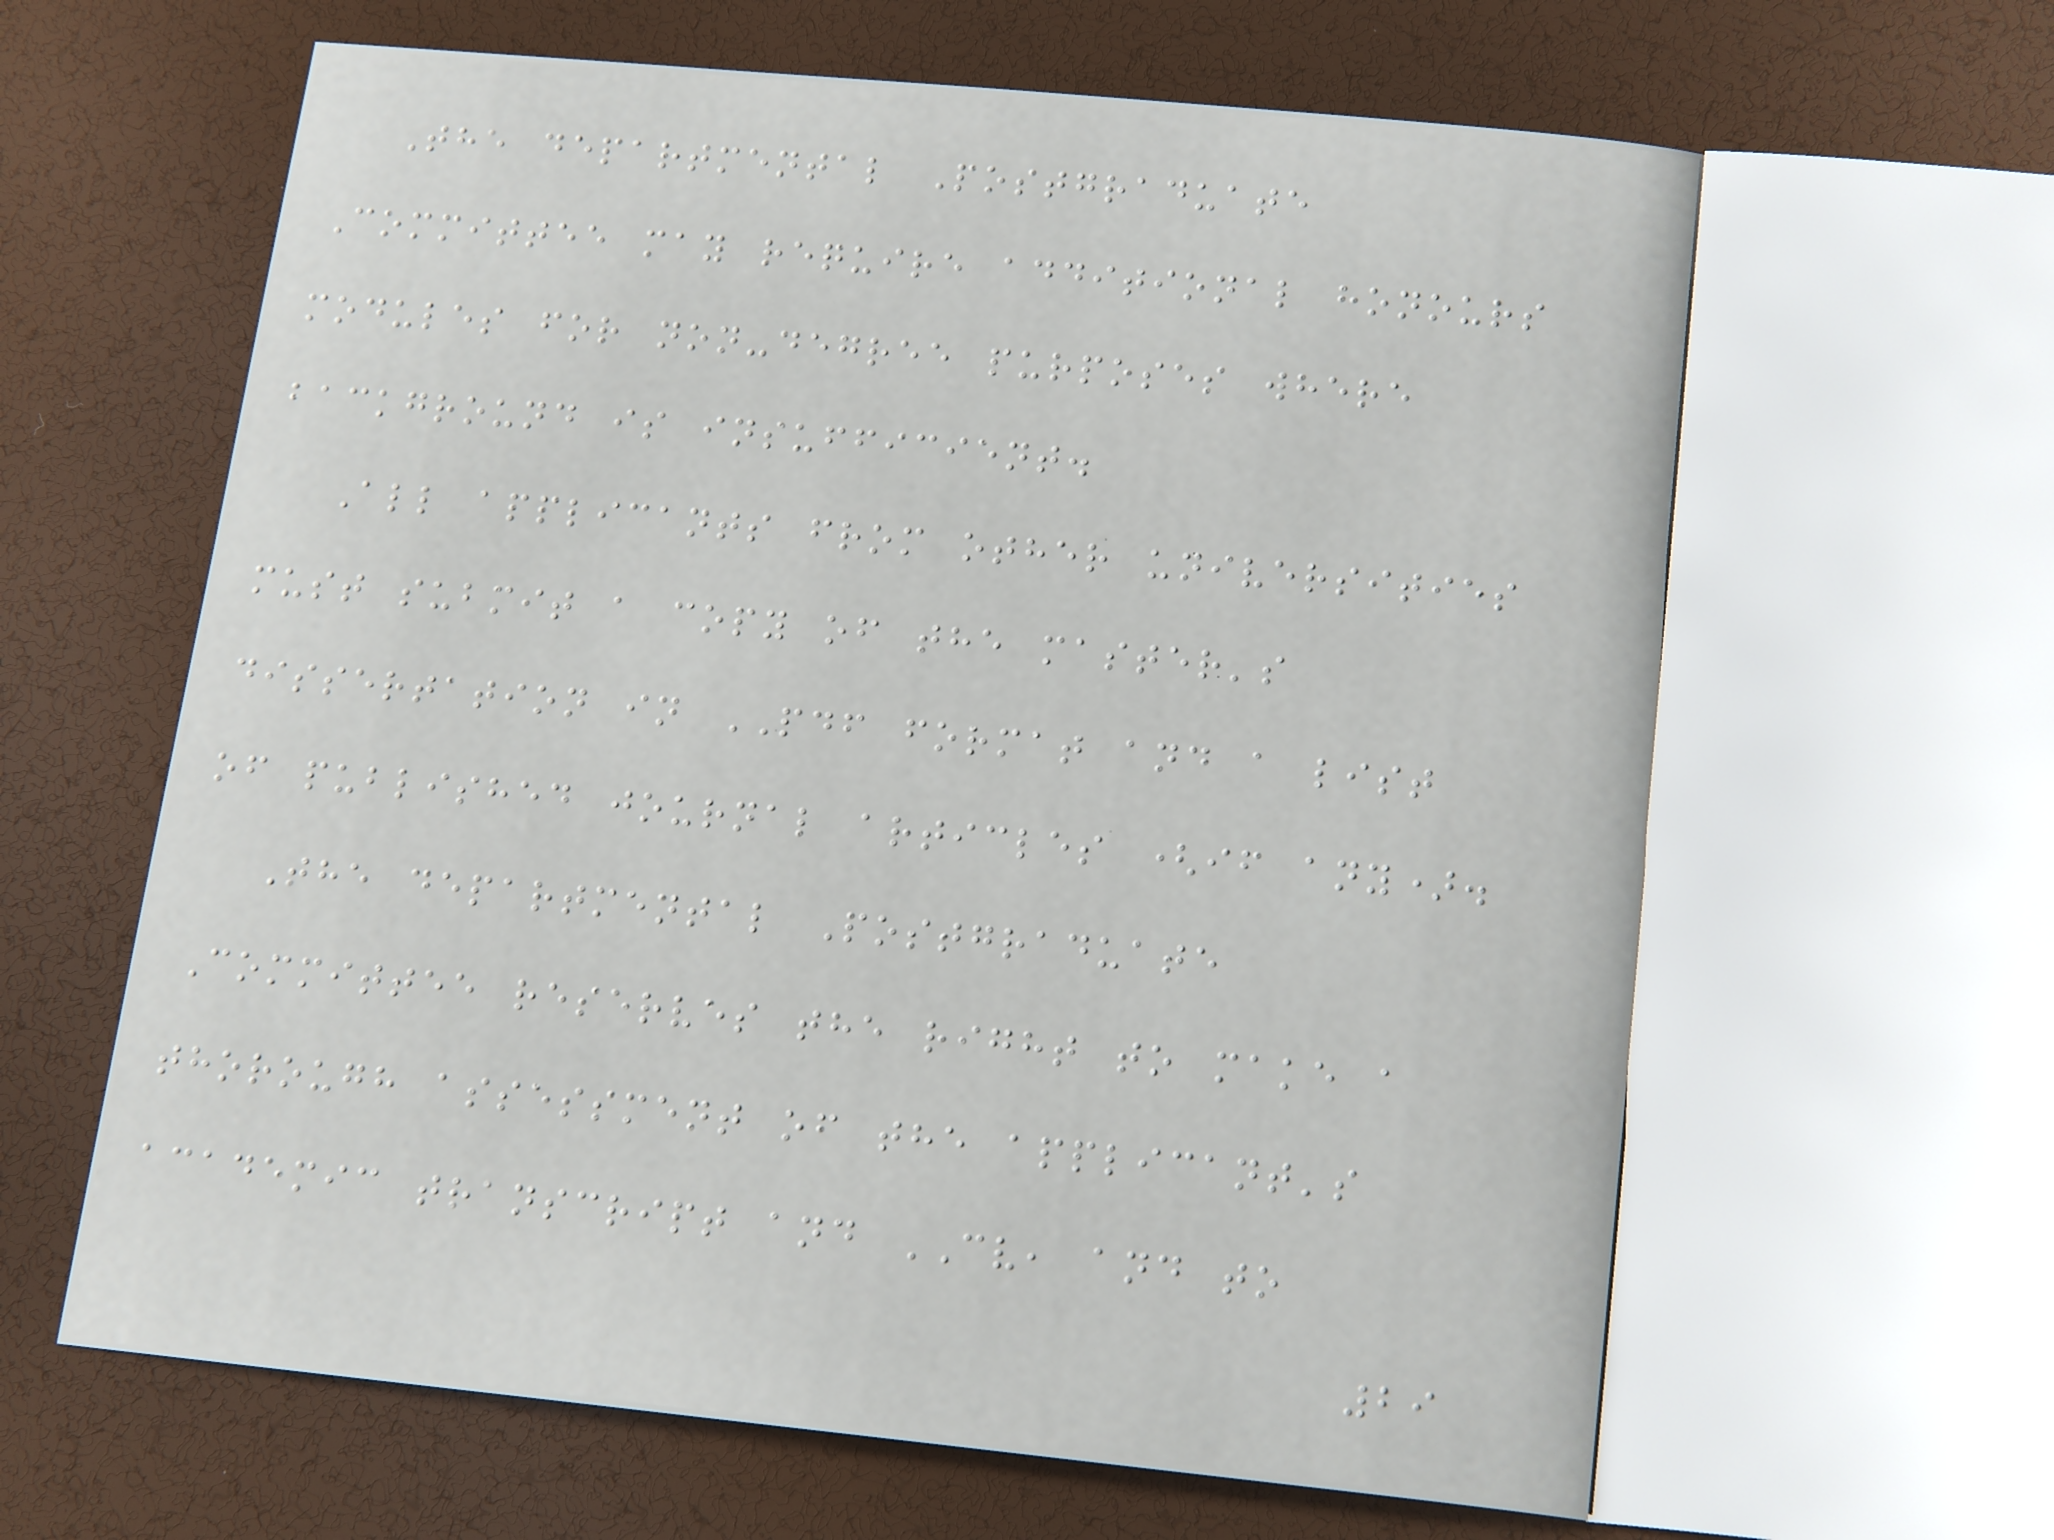The departmental Postgraduate
Committee may require additional honours
modules for non-degree purposes where
background is insufficient.
All applicants from other universities
must submit a copy of the master's
dissertation in PDF format and a list
of published journal articles (if any).
The departmental Postgraduate
Committee reserves the right to make a
thorough assessment of the applicant's
academic transcript and CV, and to
29
